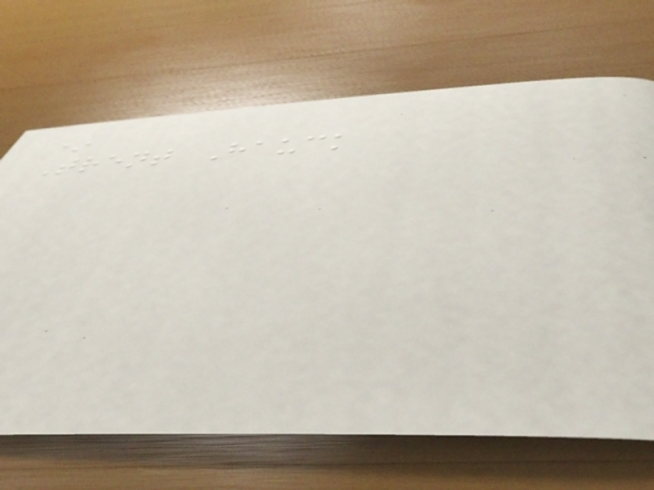*
Trent Hauck
